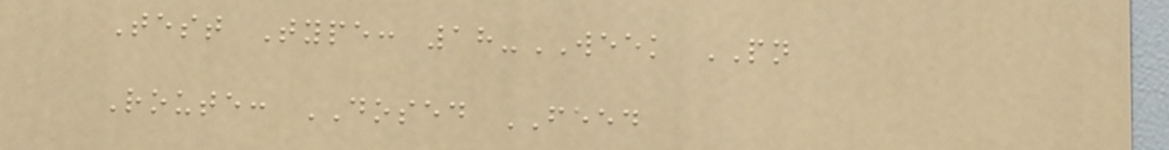Test Type: 18-WEEK PN
Route: DOSED FEED
